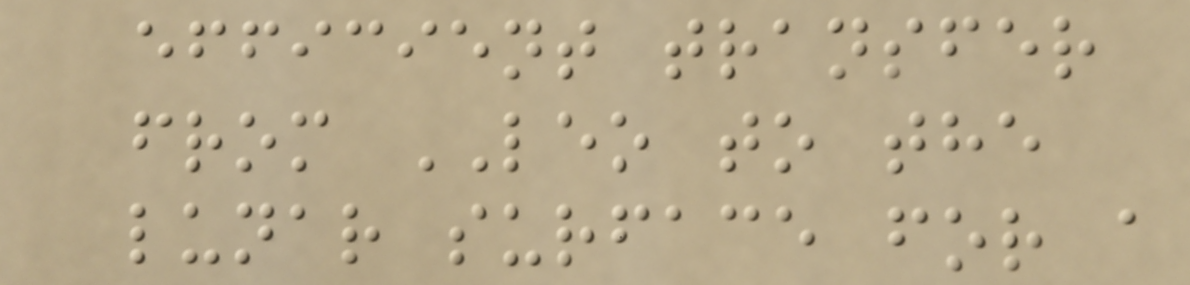efficient transfer
from LEO to the
lunar surface for a
